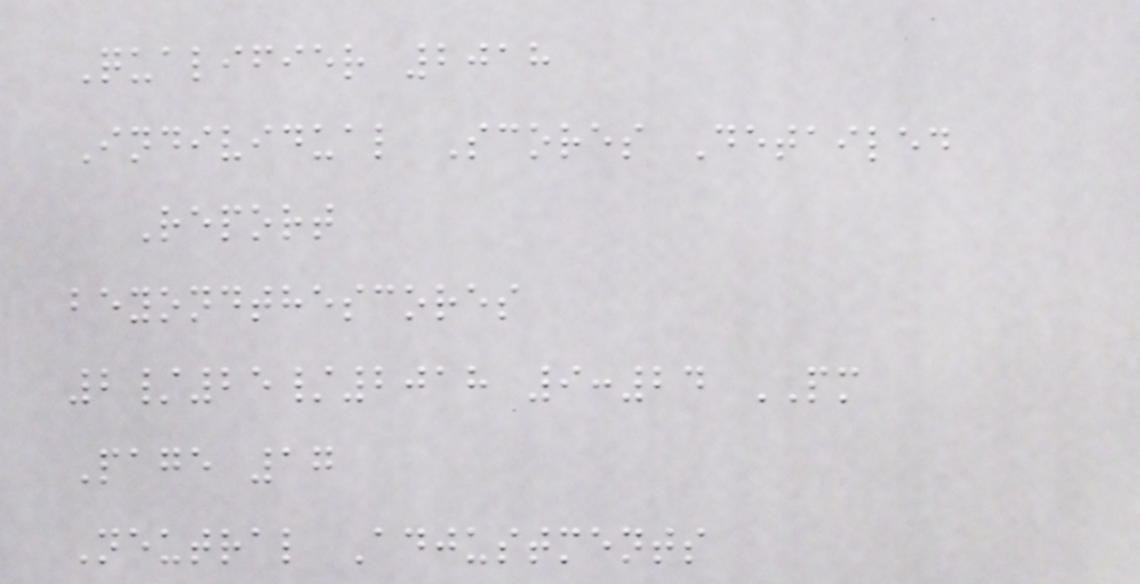Qualifier 2018
Individual Scores Detailed
Report
beyondthescores
2/25/2018 9:24 PM
Page 17
Neutral Adjustments
